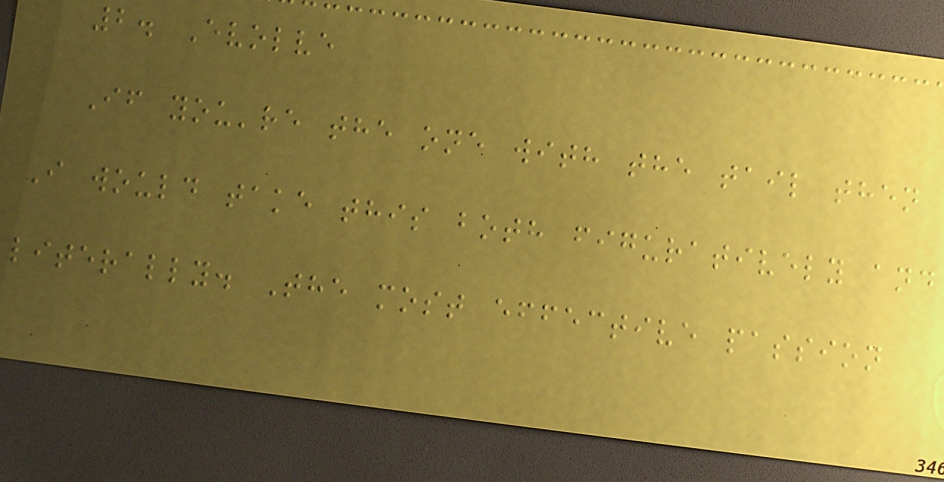2. Evolve
If you're the one with the tail then
I would take this both figuratively and
literally. The most effective passion
